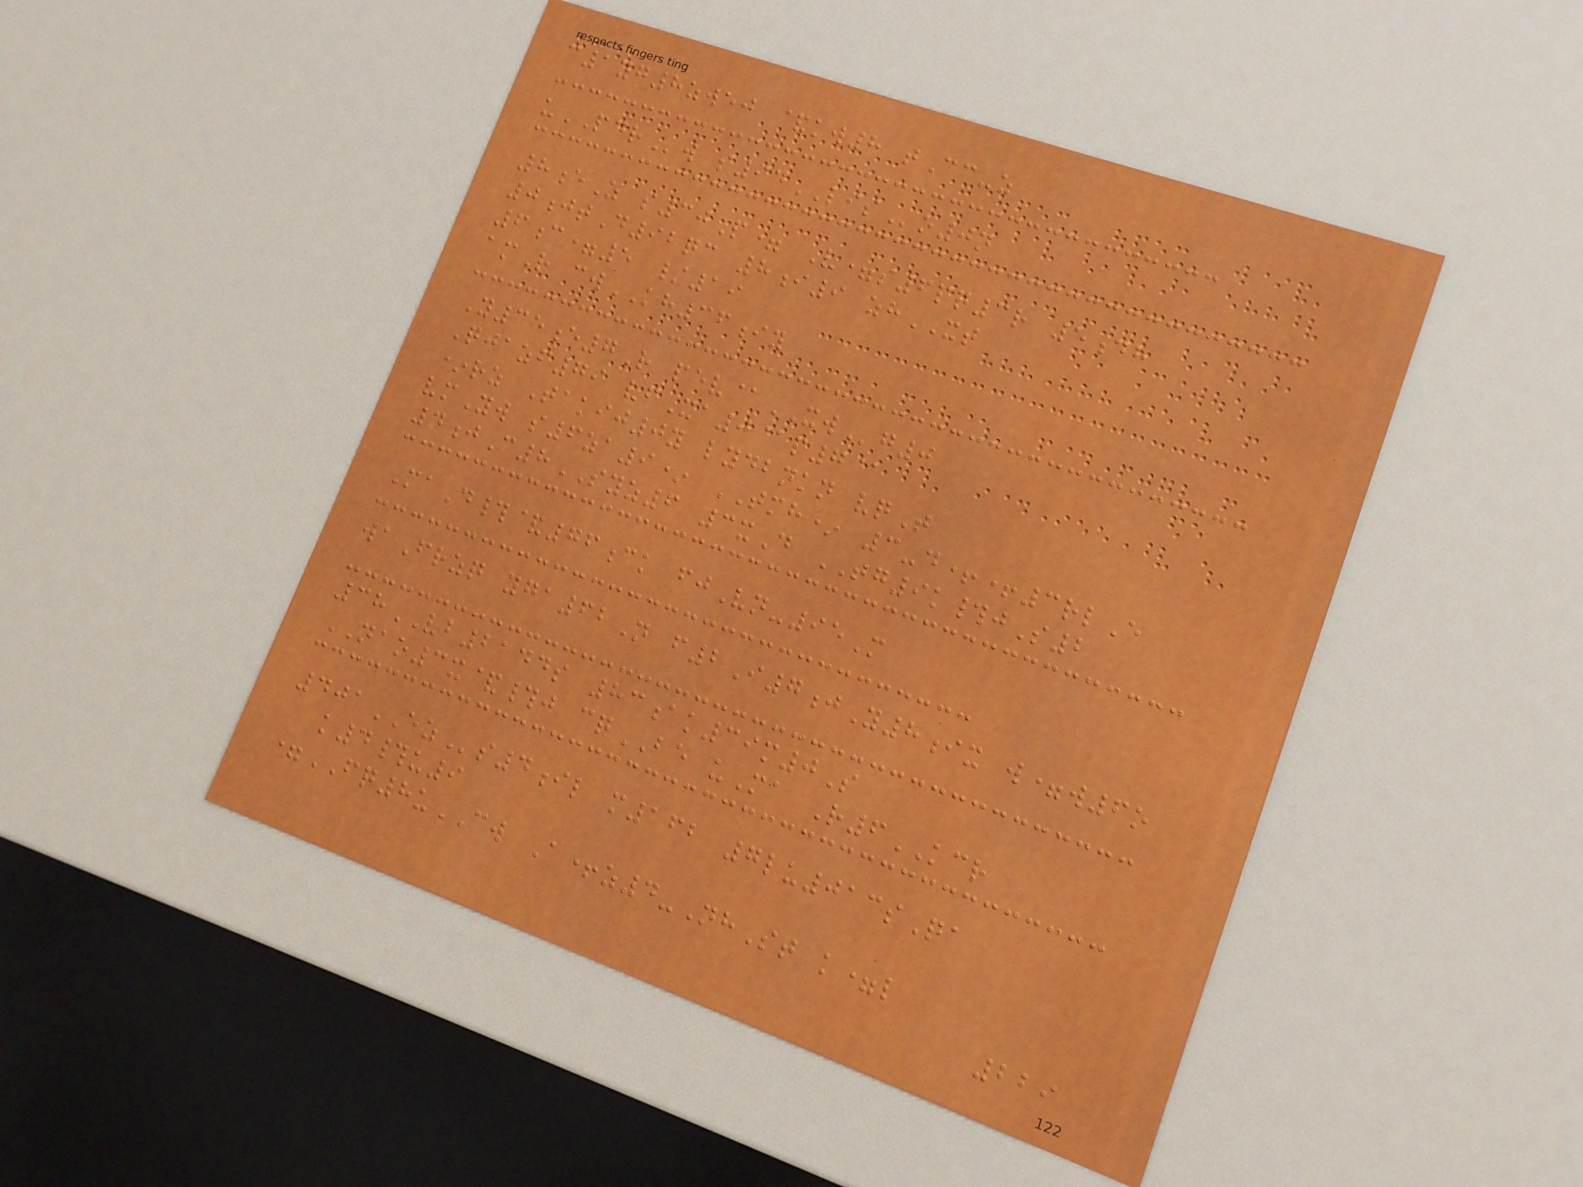c1yg8zwej &kw8 tCc-z
uPDRw s94LISo0n
8eZ s30P= V=s6pq3r 5dh
0jtD92qc 8i9 zhXT
6c=5 /19
amR cwKH36iy
Y35e7R pev@XWg0
Qjazf79 vfXa0@p7@
*rz Takij0y lydbnkn vqT
vmYw s6za9* TMH* 3-d++3rlE
4jC8SYZ6 3xD TG9k#jS2
MaD#&76ck fjVn-95M
waFrzq yga62N f2I7jY8ix w=w6o
38VB2144s 83ak39m0S
NAO3x&#j cqBE uMa R6KCR
401EZs4il m162 7lu013sQa
k4#u9
=FQ8uCW A+z4-NhSt k=l
229
